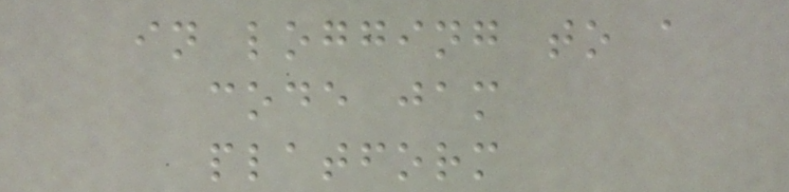in logging to a
code jam
platform
